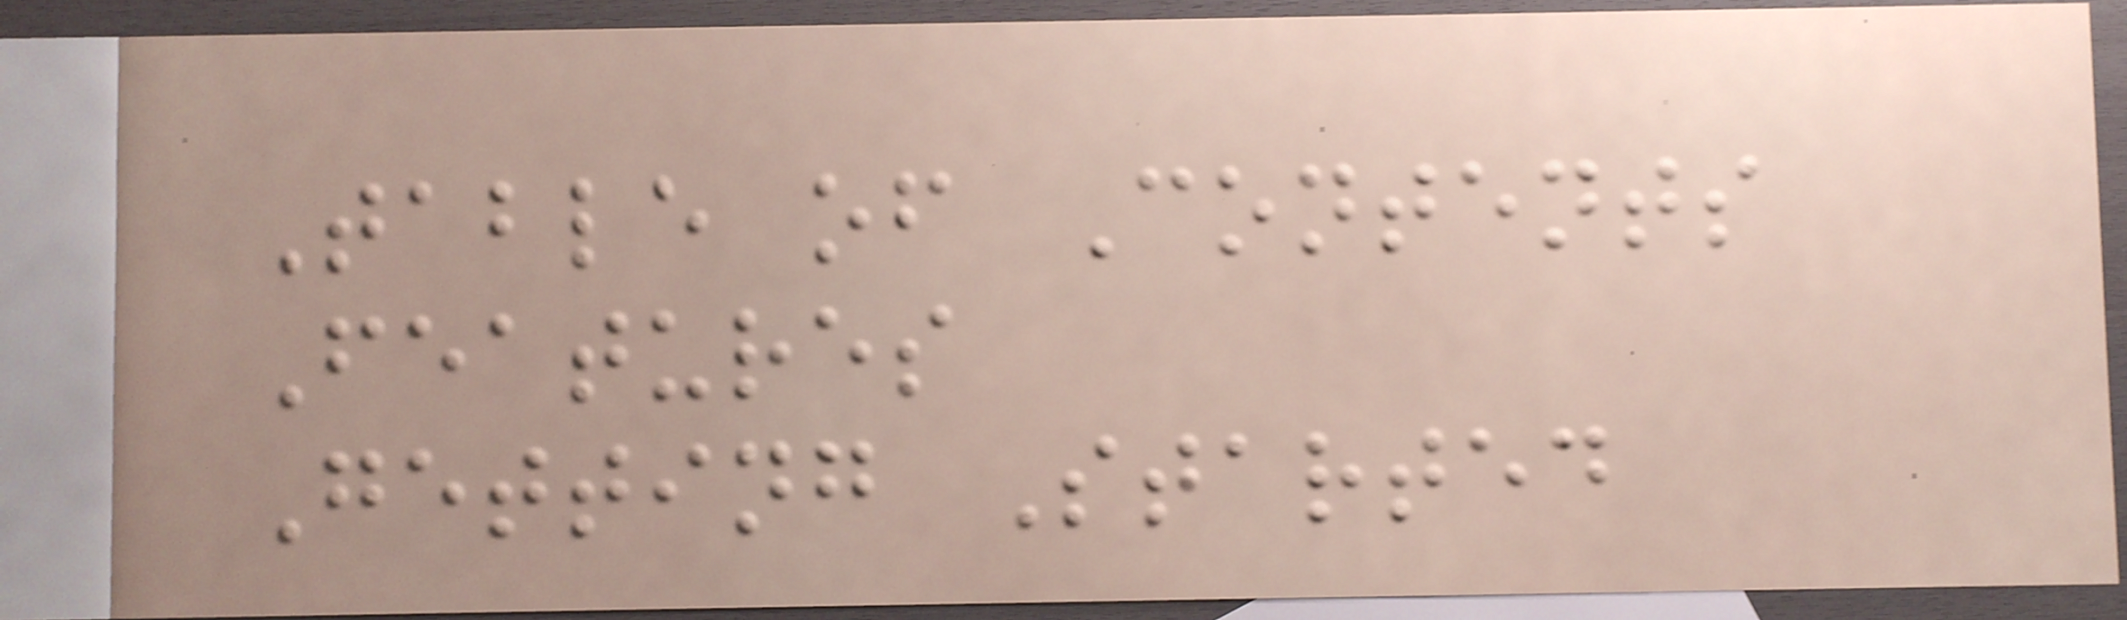Table of Contents
Features
Getting Started
